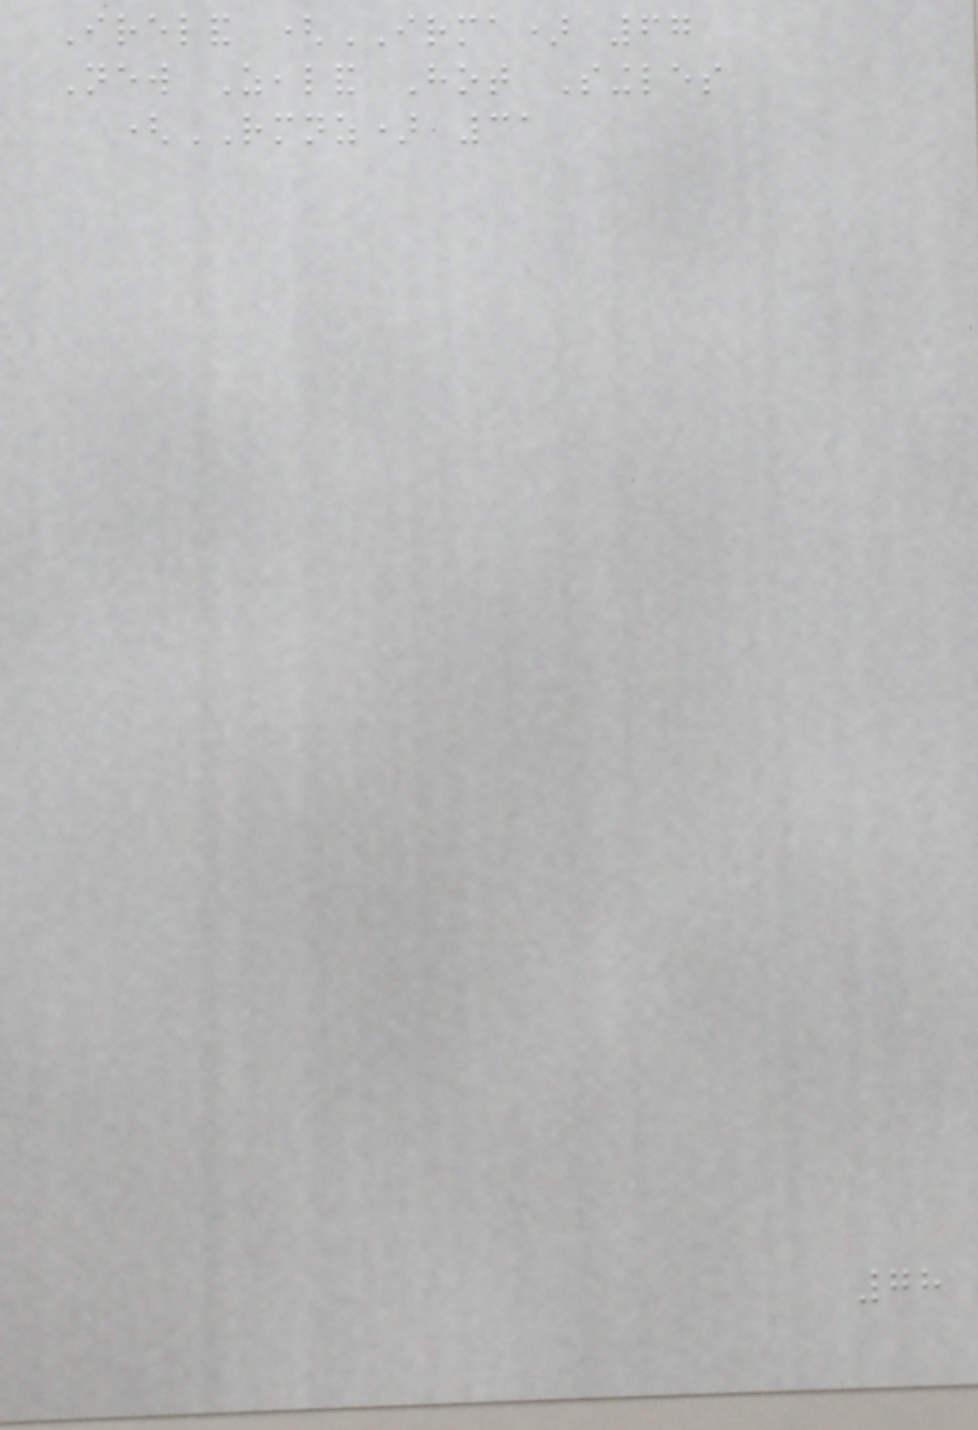Ireland (IRMA) 67
New Zealand Hot Singles
(RMNZ) 31
78
